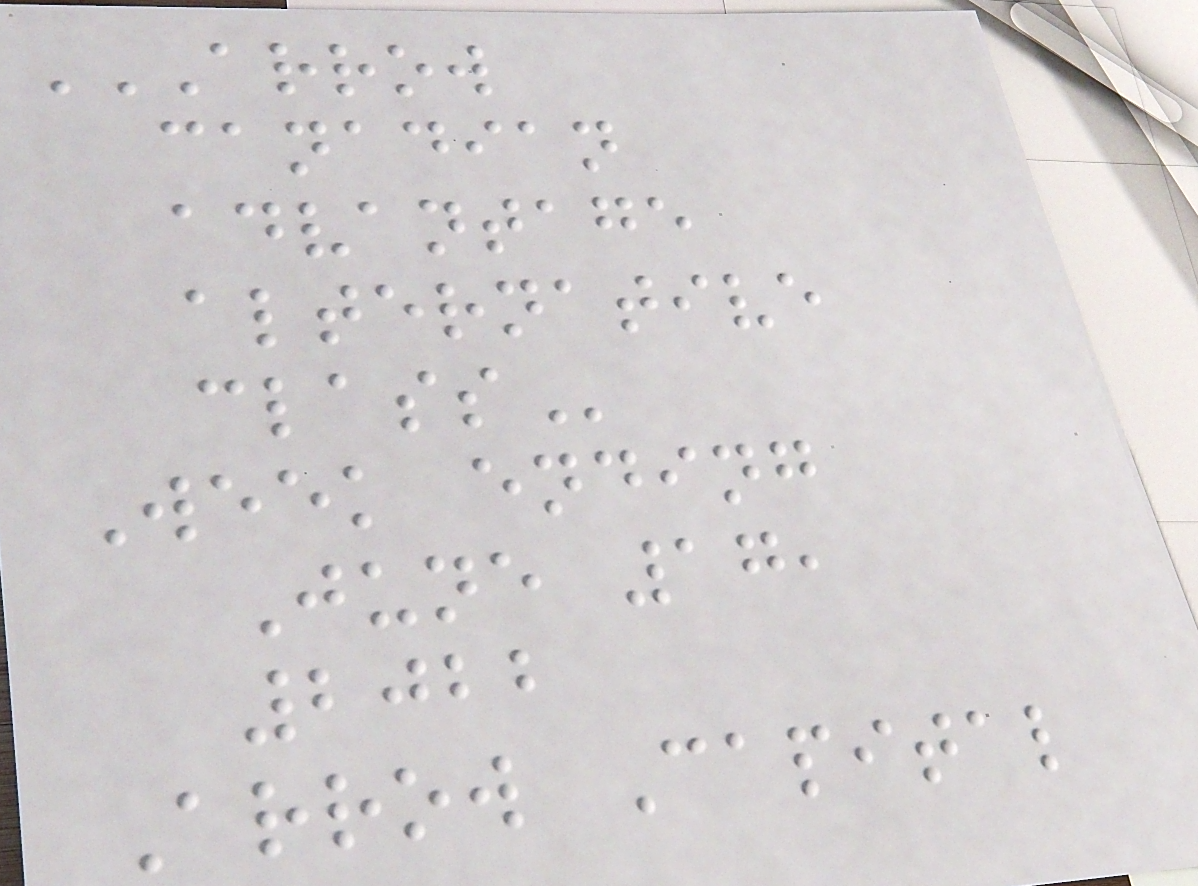ARROW
CANADIAN
ADVANTAGE
ALTERNATIVE
CLASS
Week ending
June 17,
2022
Arrow Capital
